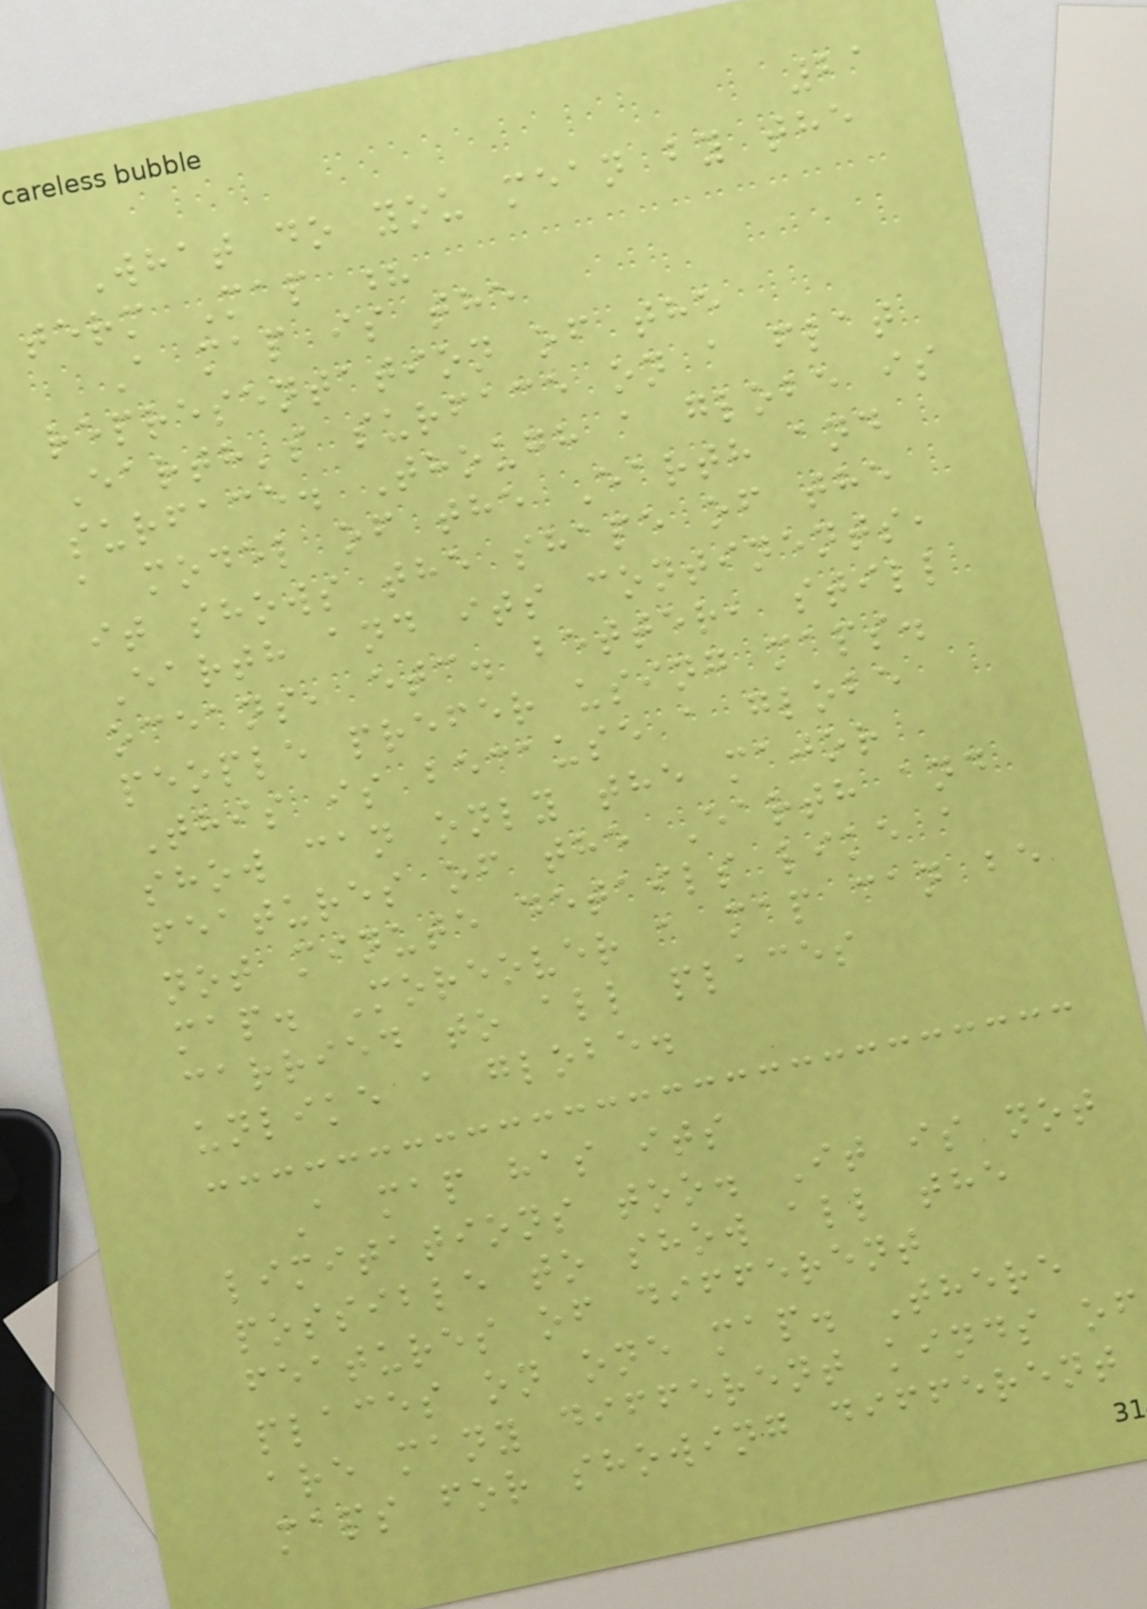21
What do you mean by the
term Map ?
A map is the
representation of the
Earth's surface on a flat
surface. Though a globe is
a model of the Earth and
it shows the shape of the
Earth and its continents,
oceans, etc. better, still
people prefer using maps.
This is because a globe
show can only the major
features of the Earth and
not minute details like a
map. Moreover a map can be
carried to all places
unlike a globe.
A map has its
limitations too. It is not
possible to show all the
features of different
places on one map. There
are many different kinds of
maps for showing different
